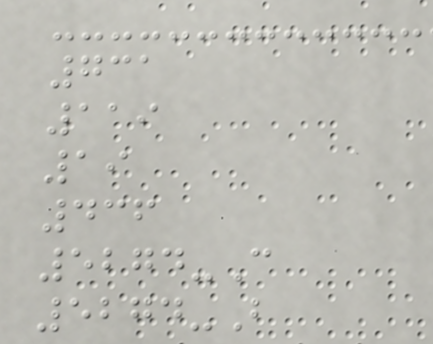731
119
19
436
5274-C
5274-B
